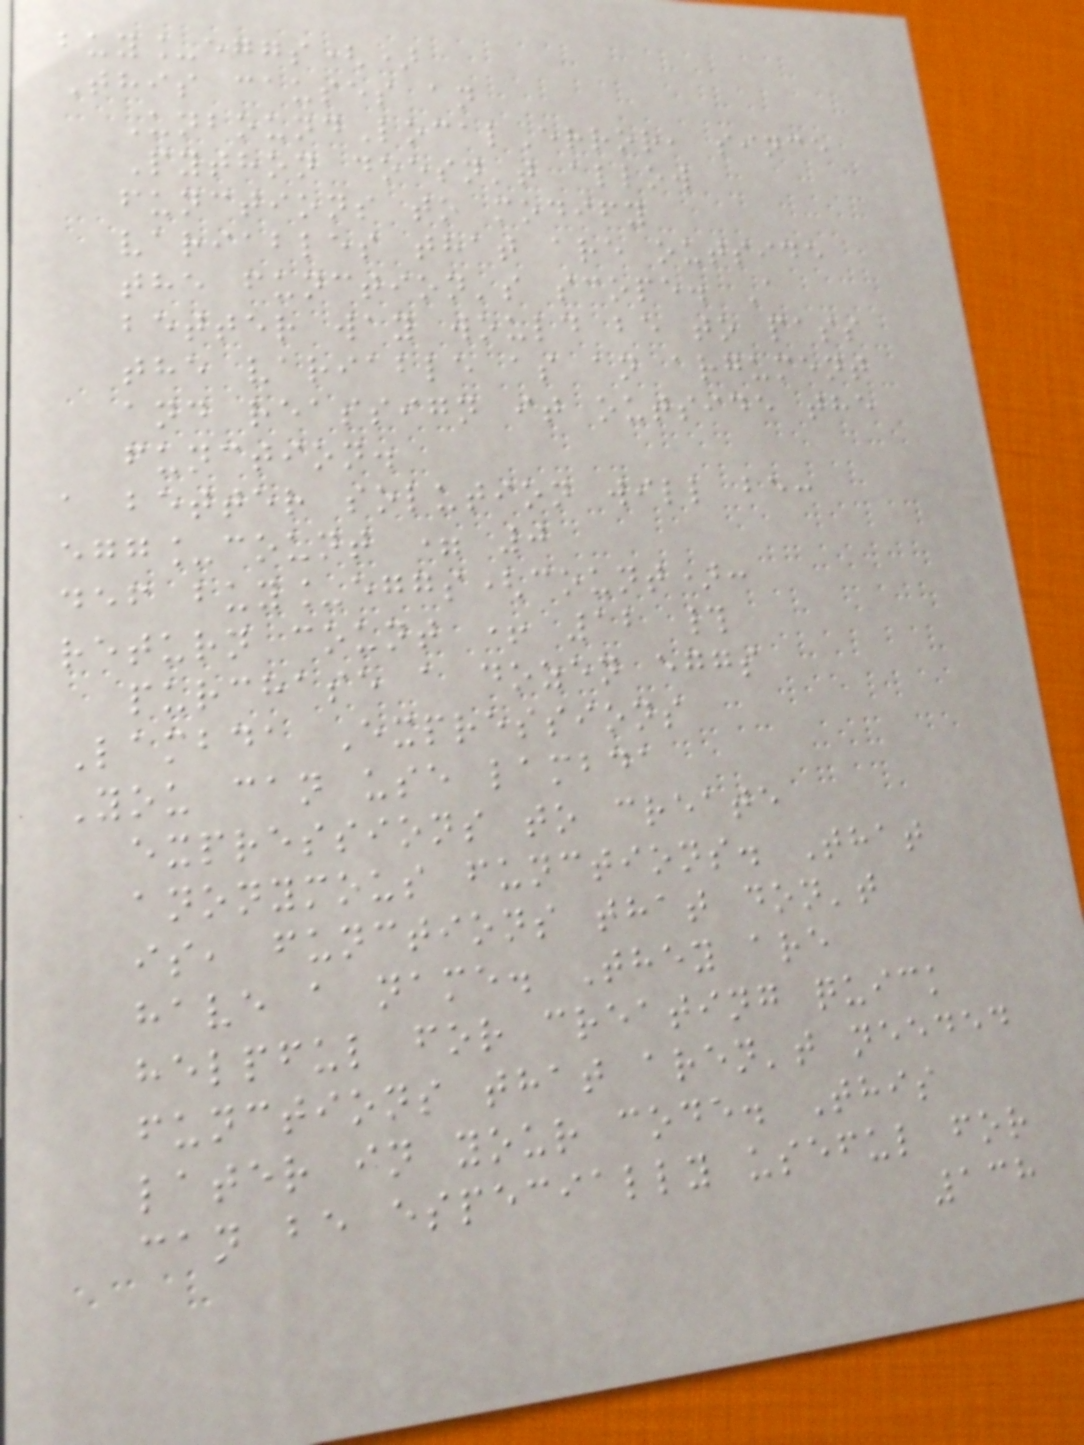buy_eggs()
This causes an
UnboundLocalError, since
Python doesn't allow
functions to modify
variables that are outside
the function's scope. A
better way would be to pass
the variable as an argument
and reassign it outside the
function.
a better solution will be:
egg_count = 0
def buy_eggs(count):
return count + 12 #
purchase a dozen eggs
Lambda Expressions
You can use lambda
expressions to create
anonymous functions. That
is, functions that don't
have a name. They are
helpful for creating quick
functions that aren't needed
later in your code. This
can be especially useful for
138
